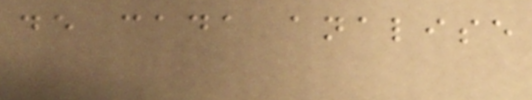de cada analise
